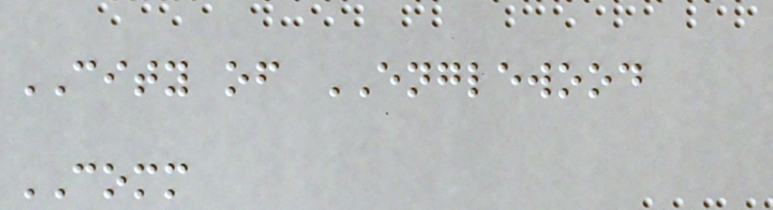CITY of ENGLEWOOD
COMM
